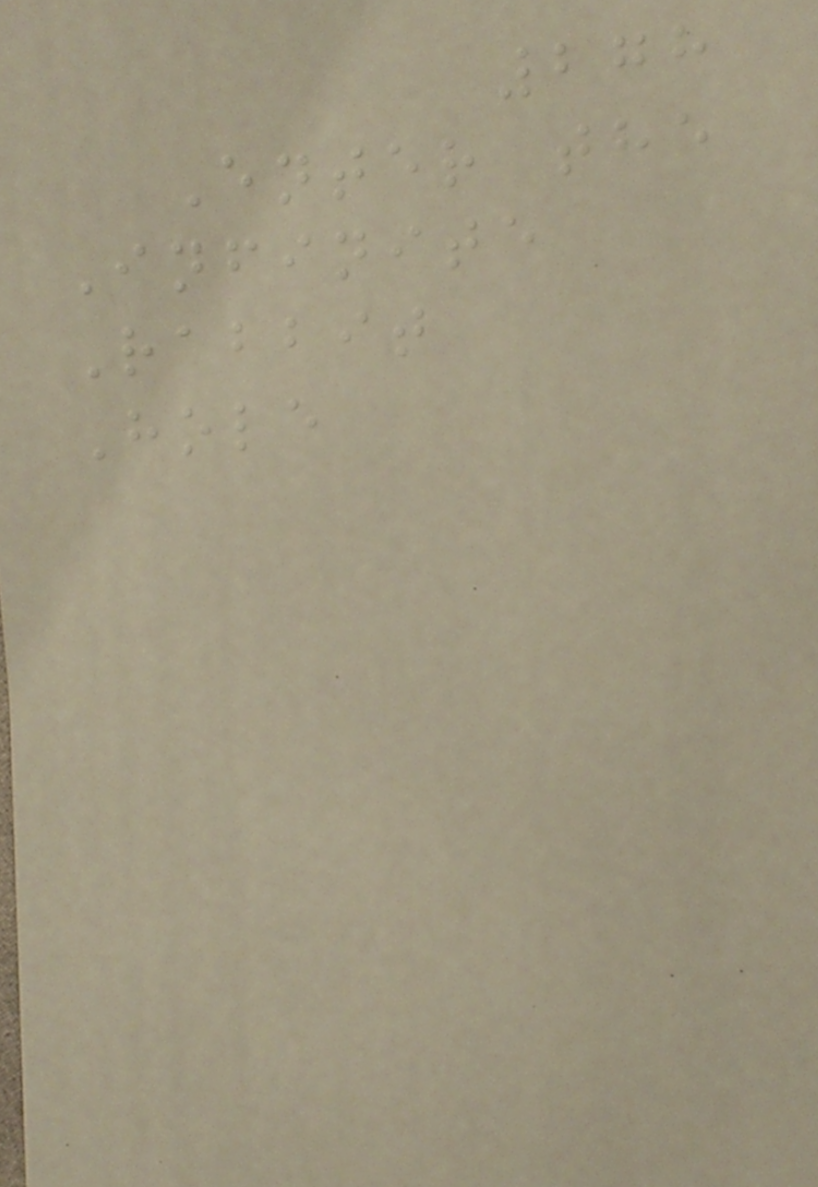278
Enter the
Infinite
Rabbit
Hole
